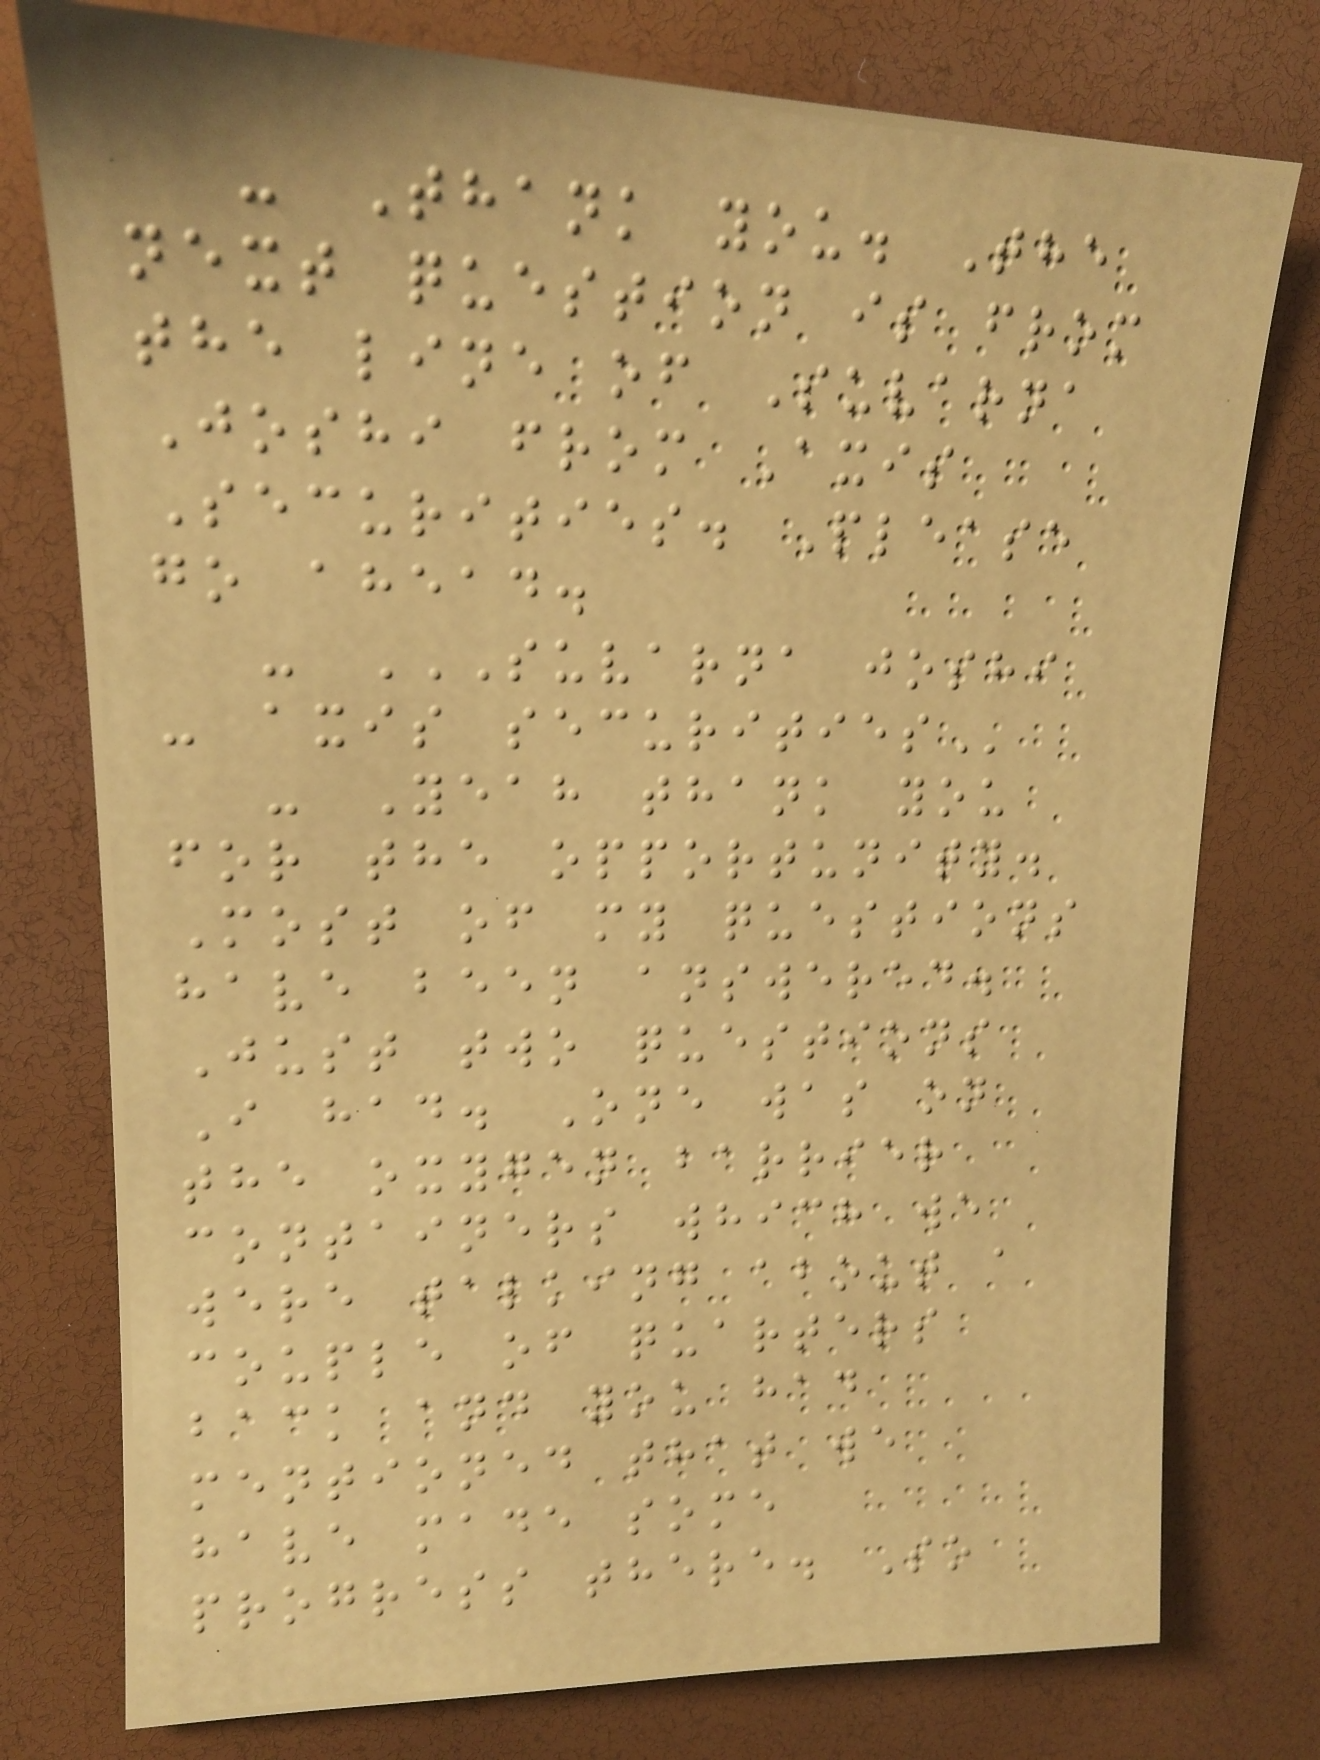- Thank you. The
next question is from
the line of Suvarna
Joshi from Axis
Securities. Please
go ahead.
- SUVARNA JOSHI
- AXIS SECURITIES
- Yeah thank you
for the opportunity.
Most of my questions
have been answered.
Just two questions
I had. One was on
the oxygen barrier
containers which we
were talking about a
couple of quarters
back and you had
mentioned that we
have made some
progress there. So
